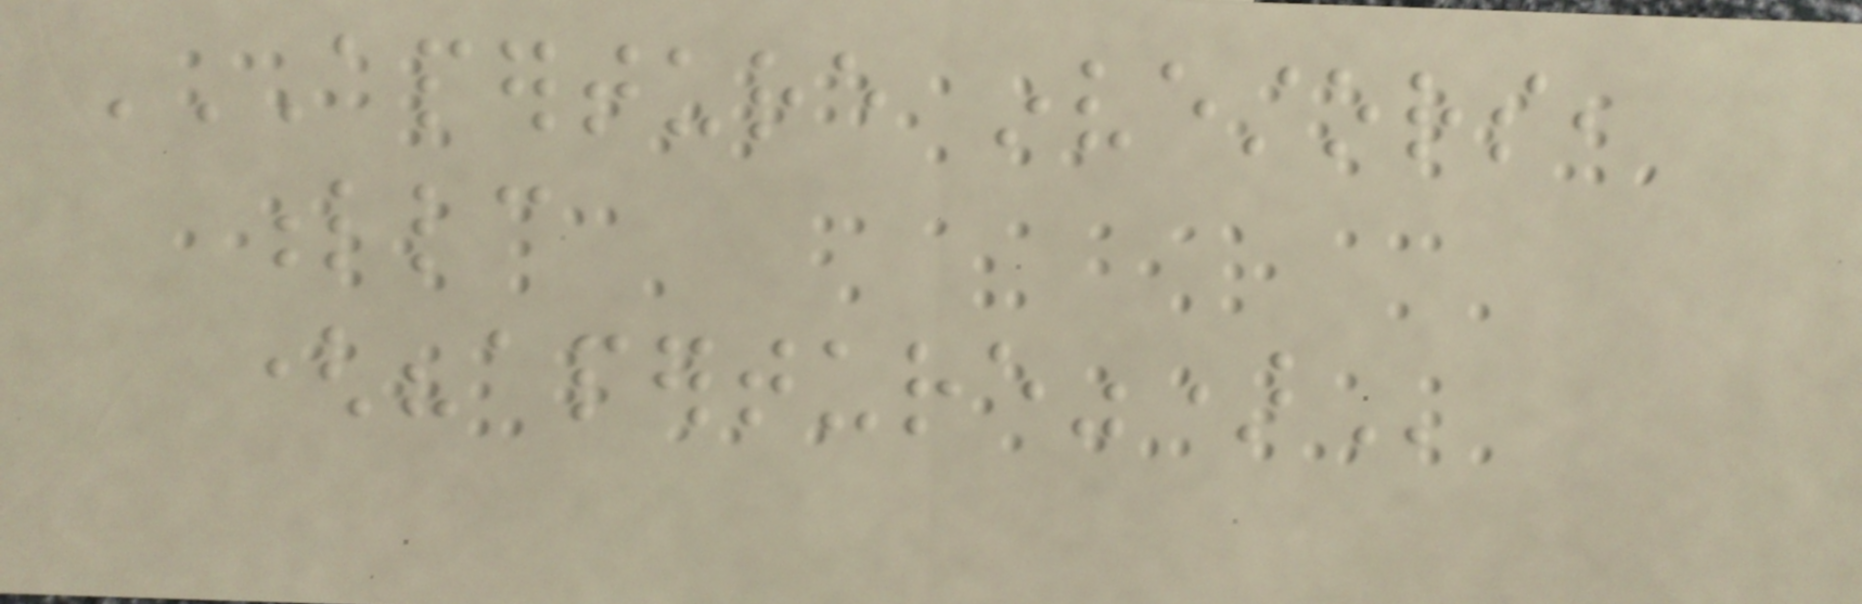APERTURE INVESTORS,
LLC
("APERTURE")
